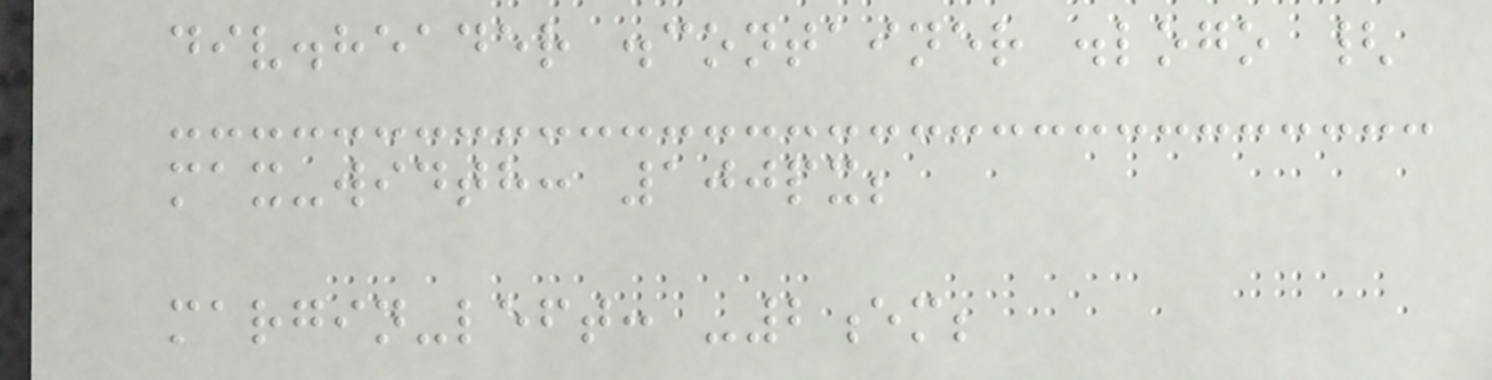div.header .container .logo {
max-width: 100px;
margin-left: -2em;
